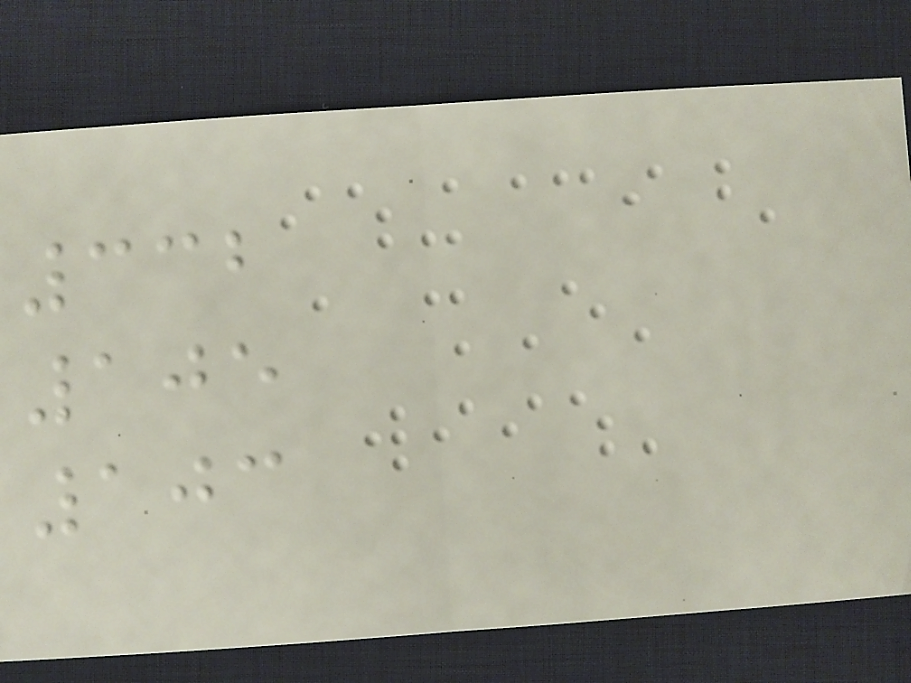332
105
103
